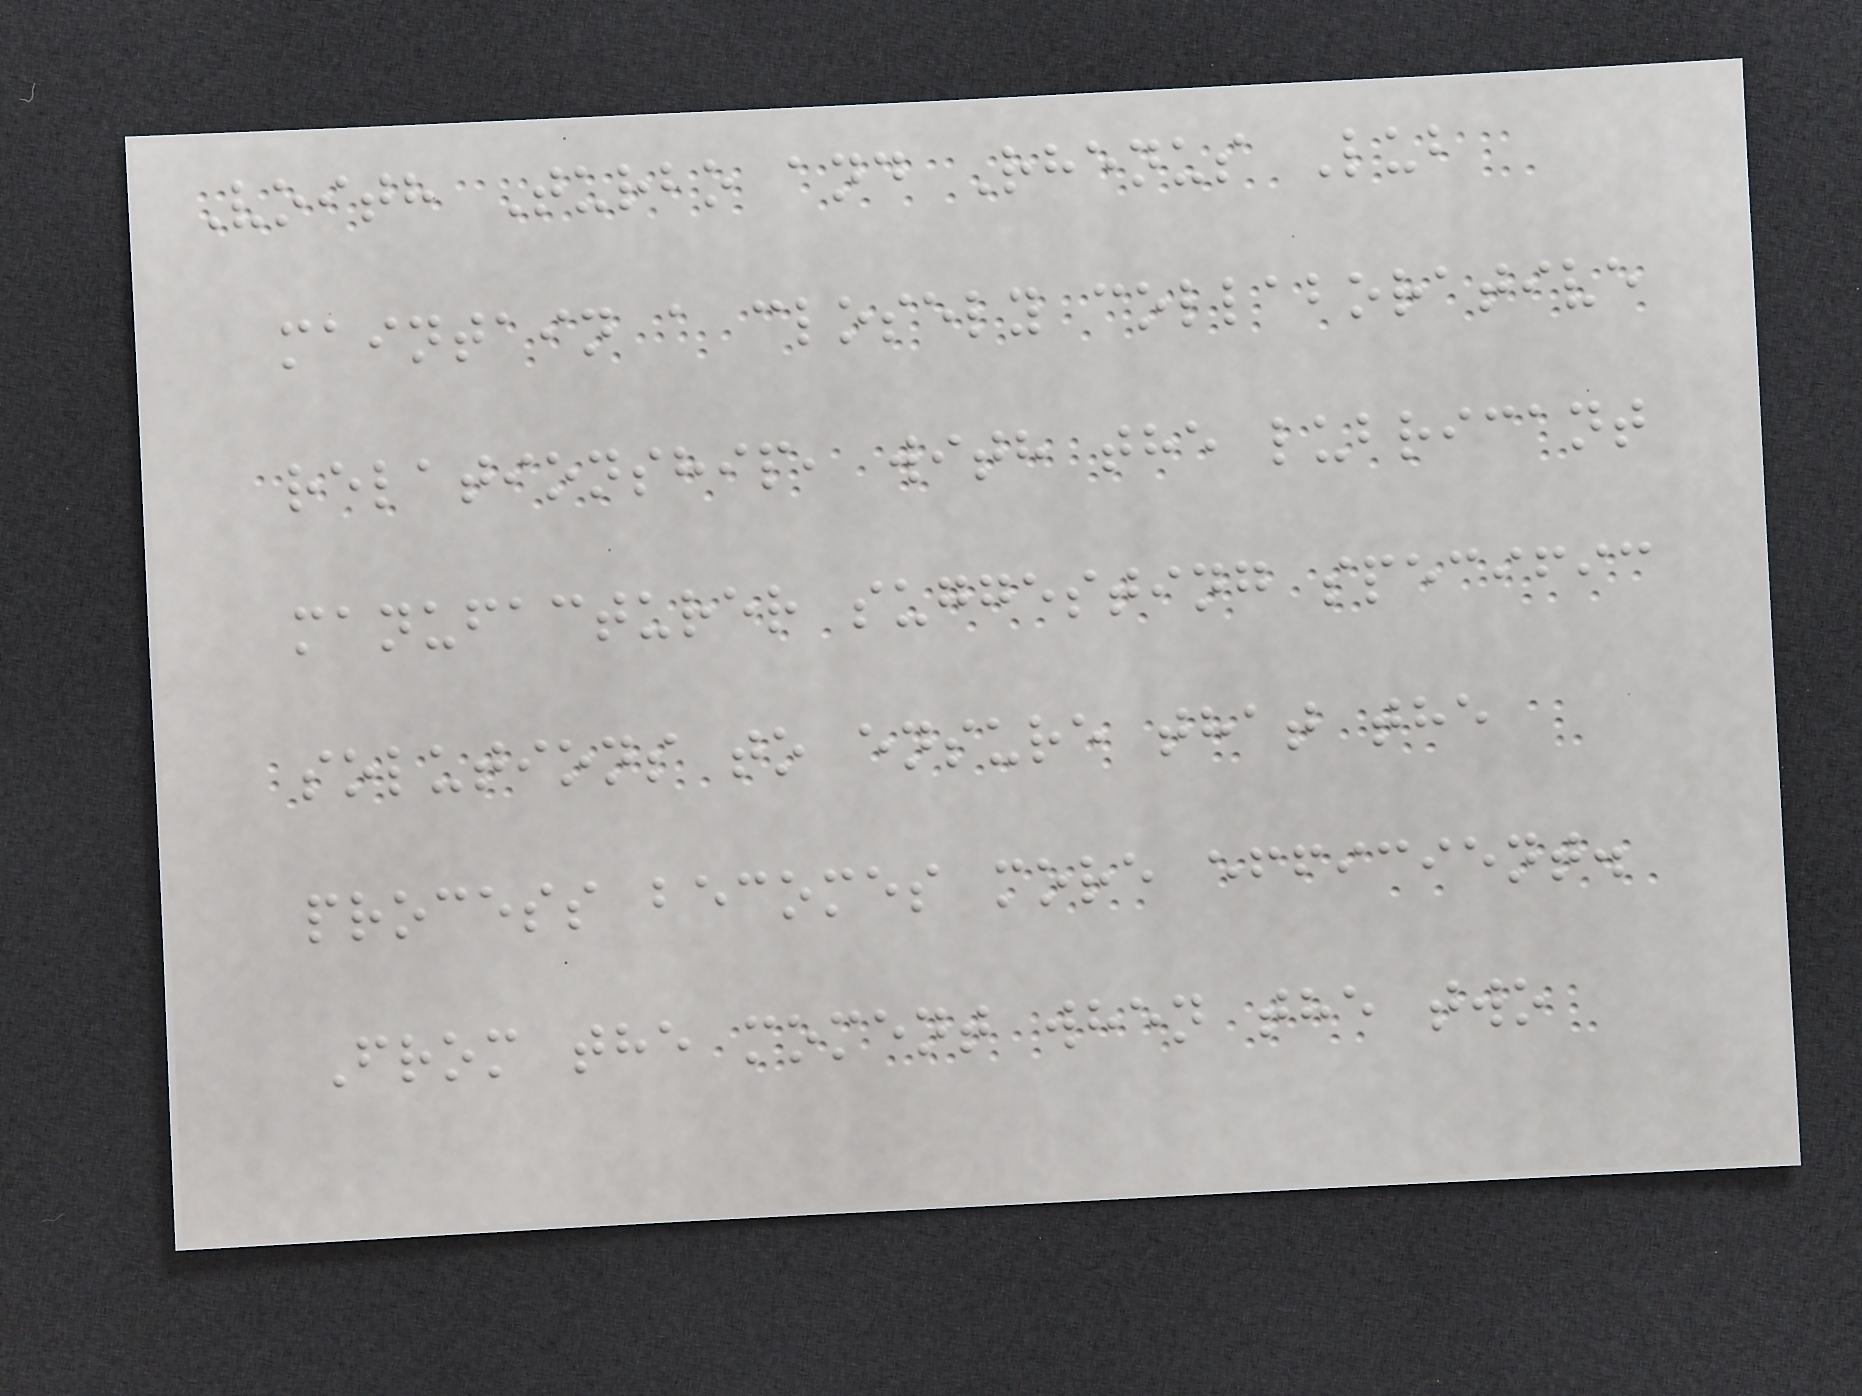Voith Turbo and Rhenus Lub
maintain a closely collaborative
relationship, with the lubricant
manufacturer suggesting specific
solutions to ensure that the
process becomes more efficient.
From the moment when the two
